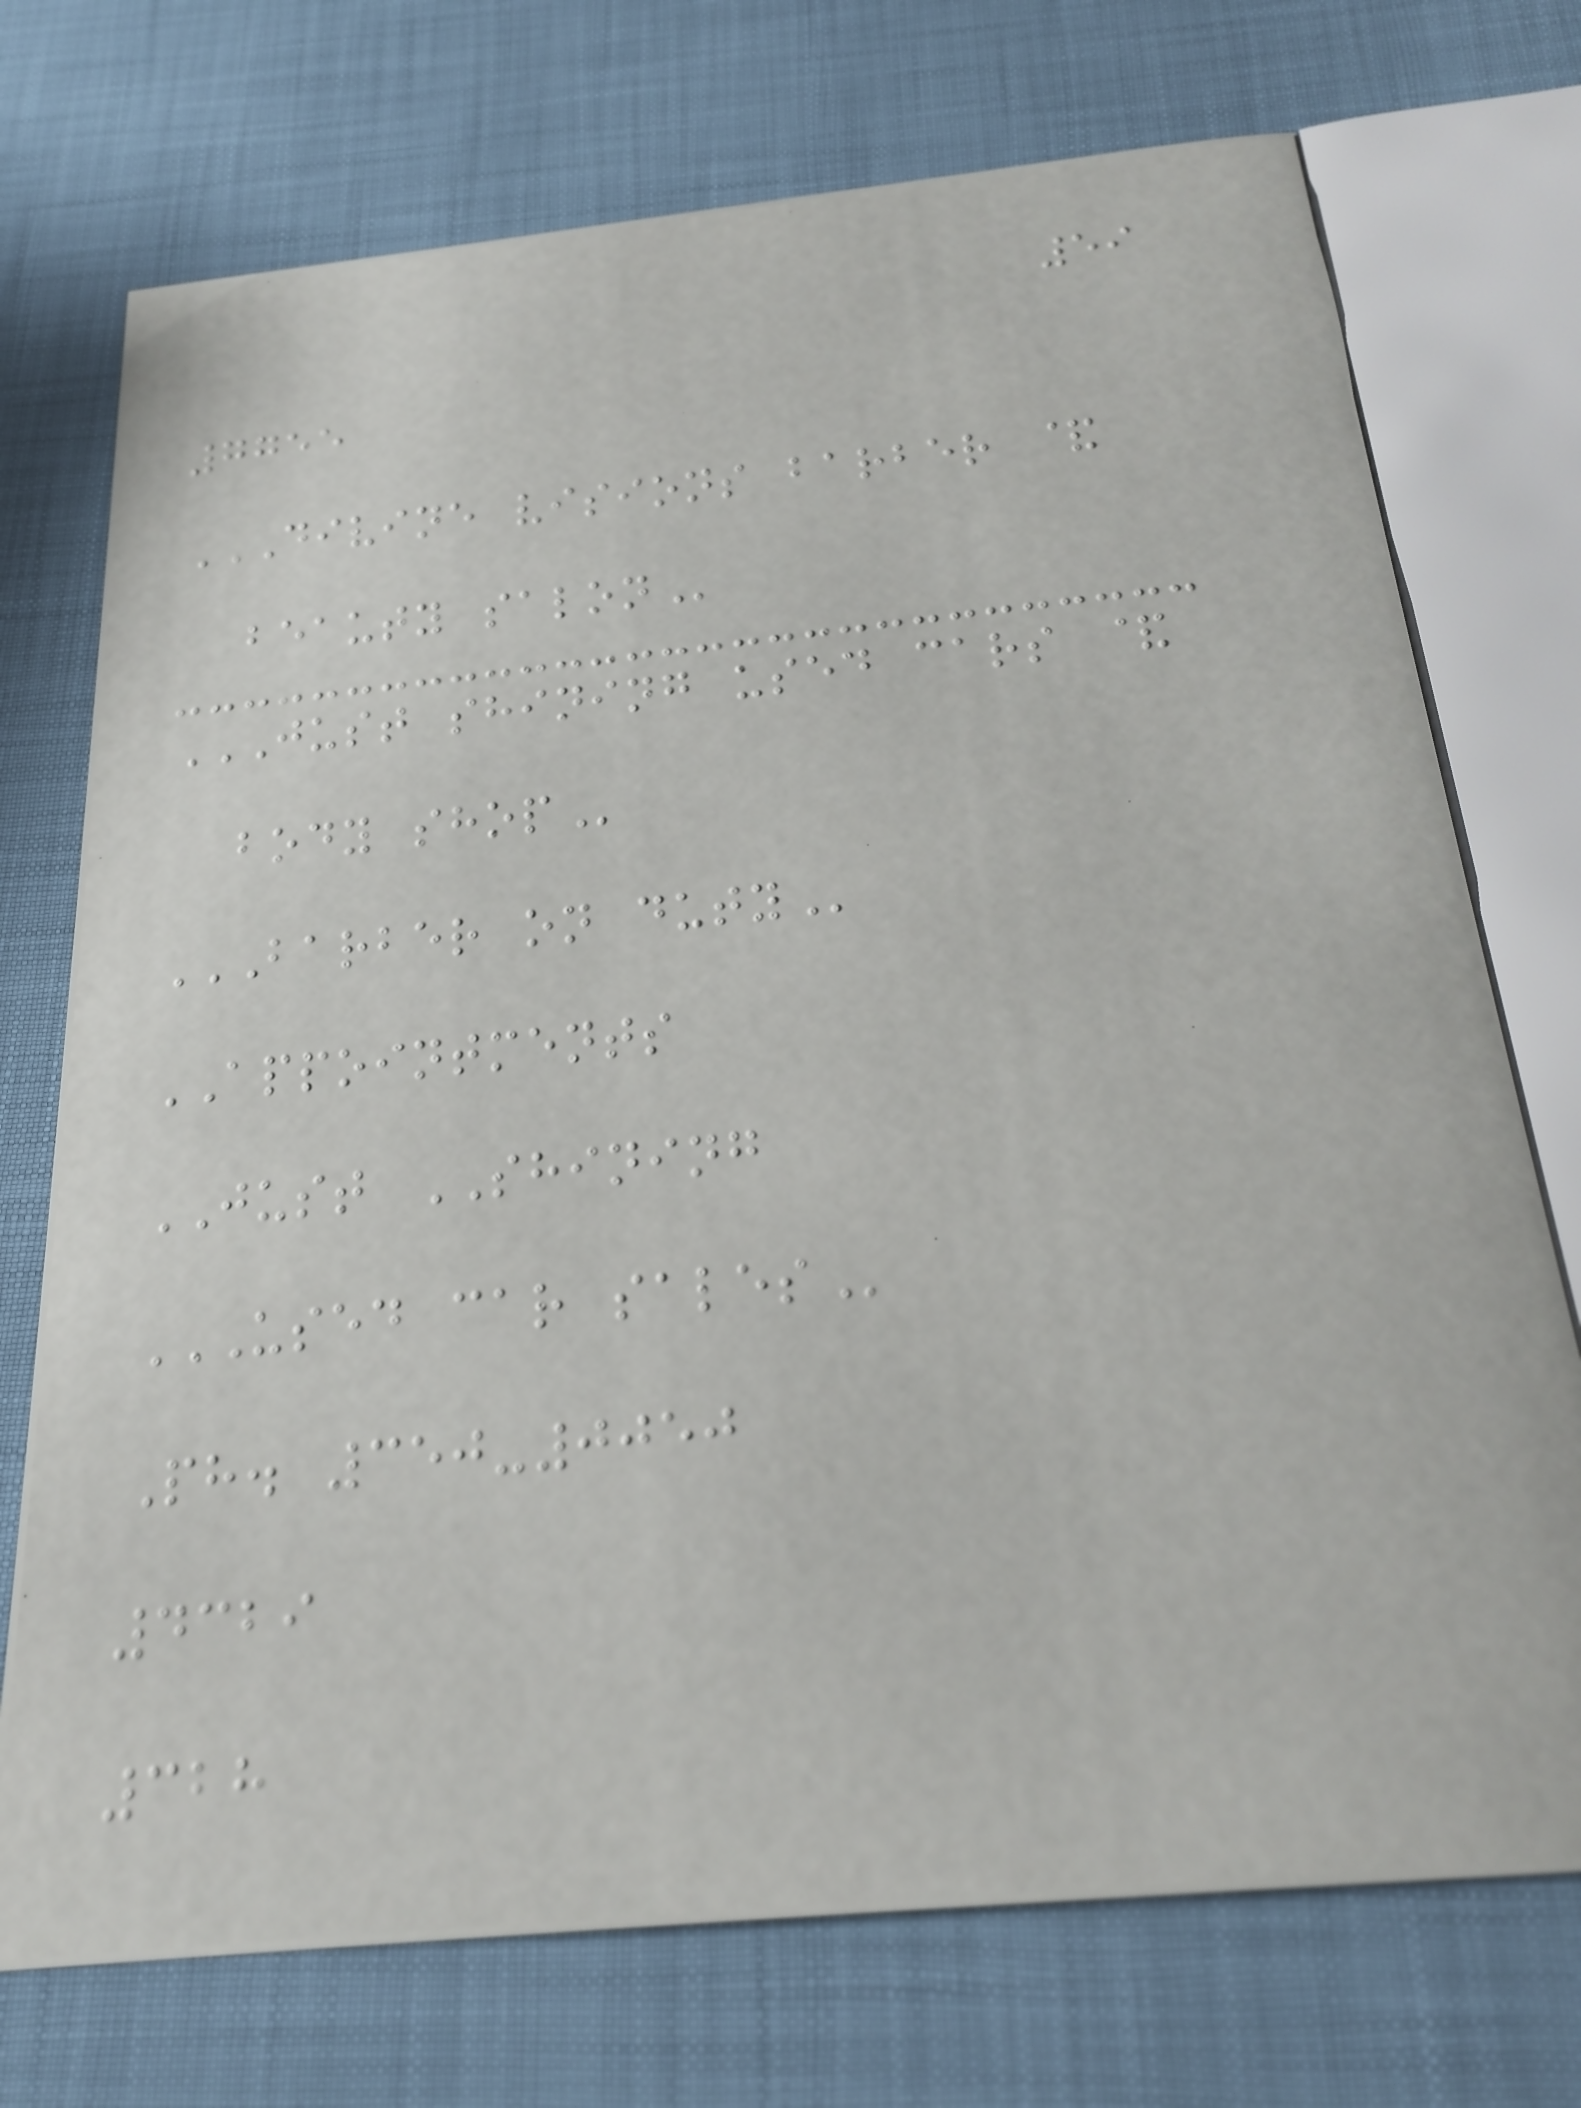59
7755
DIVINE VISIONS BARBER &
BEAUTY SALON
JUST SHINING USED CARS &
BODY SHOP
BARBER ON DUTY
APPOINTMENTS
JUST SHINING
USED CAR SALES
Ph. 350-0050
4329
328
